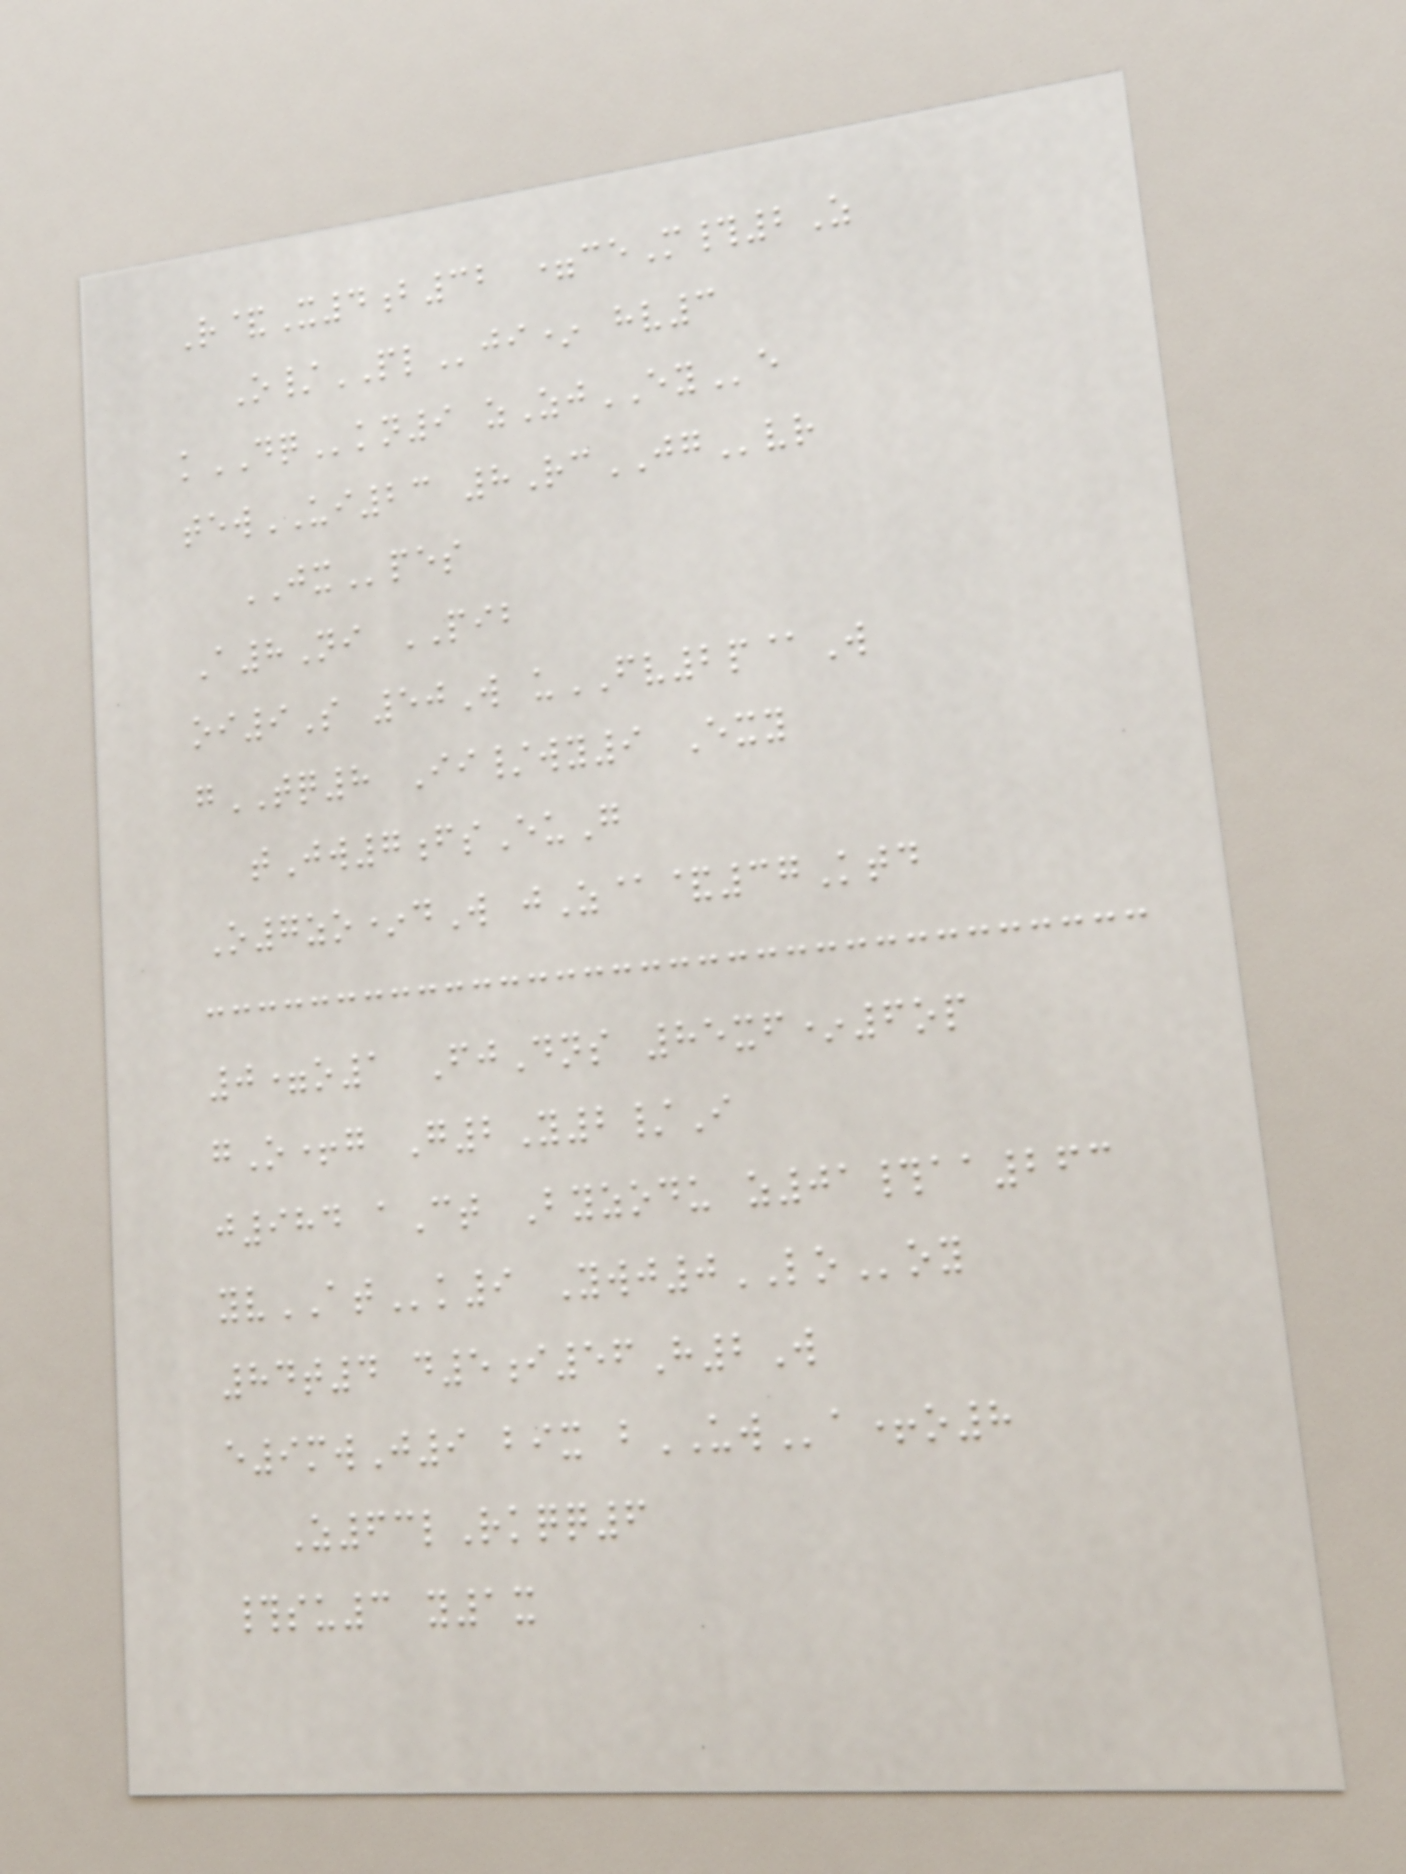R&X4b32 =ceM#2Z
O/PLji* hv3
kDQkn9 zZjEYe
tewUI23 8RcJGvr
JXpes
A8Ni PIB
oi9S 50W uFV2p@W
gTQ8 Ii/wy9 Exy
tJw7fsEuG
O7zo*dW jZ@&37Ktd
0=o1 FjDns 85xf*6op
gO+g G2Y2/I
j984 aCt Byzodu z01#aa263
yvATk9 Ywj0LOoy
84t4 d5i56H2W
e9mwJ9 bix bUWa+o8
Z63lRkqq6
#su3 y1x
